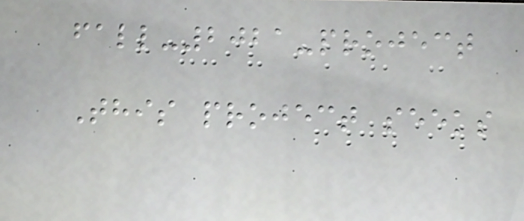fall-2021-project
This project seeks
